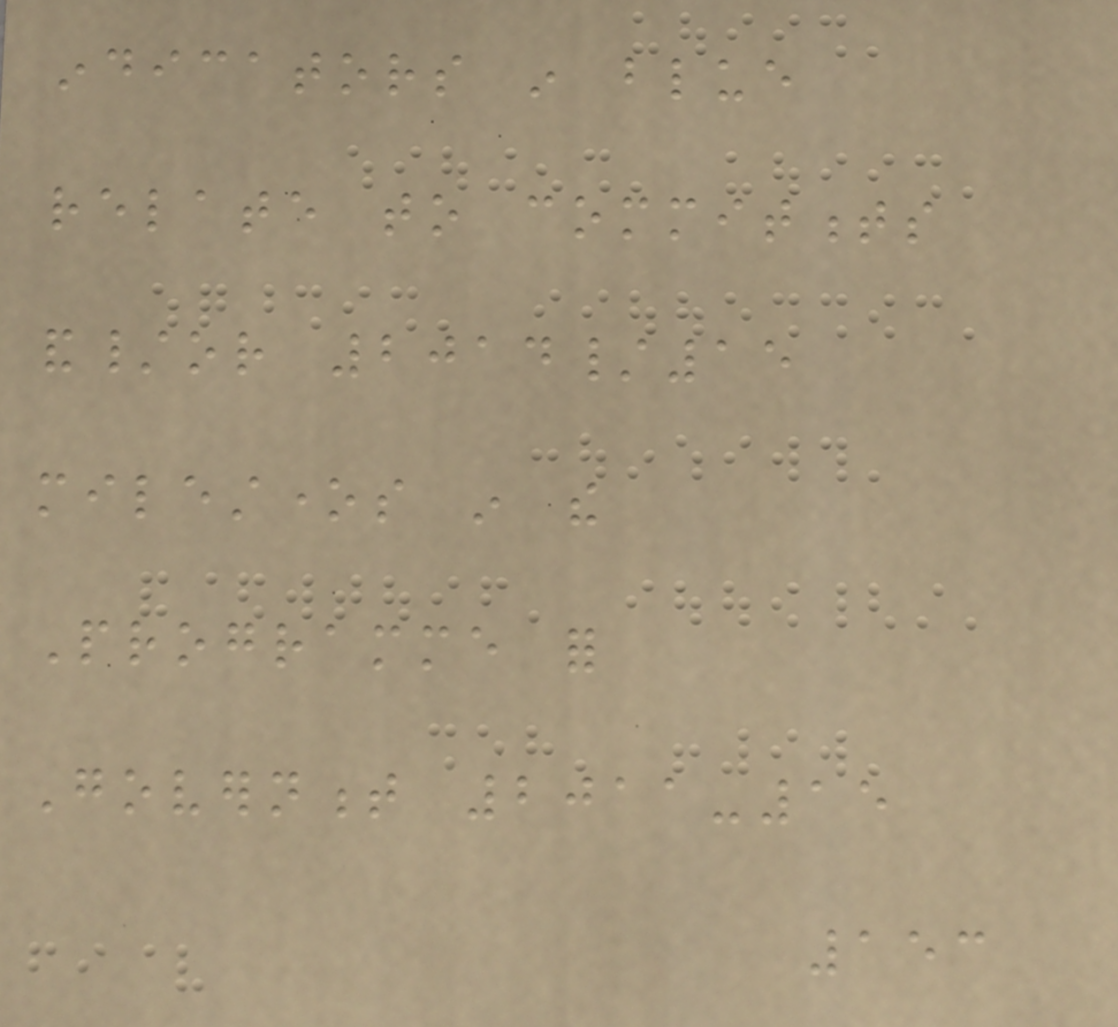indicators in blue
relate to commitments
and/or 2014/15
milestones in the
Programme for
Government 2011-15
153
